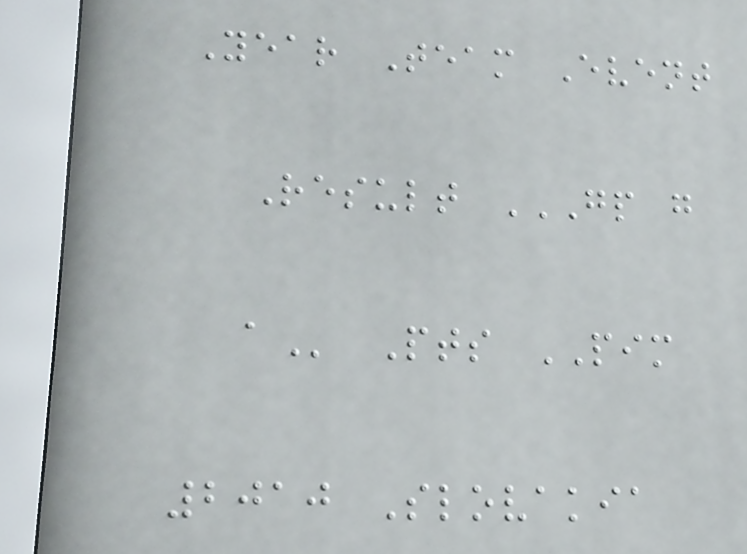Year Team Event
Result GP G
A Pts PIM
2010 Slovakia
